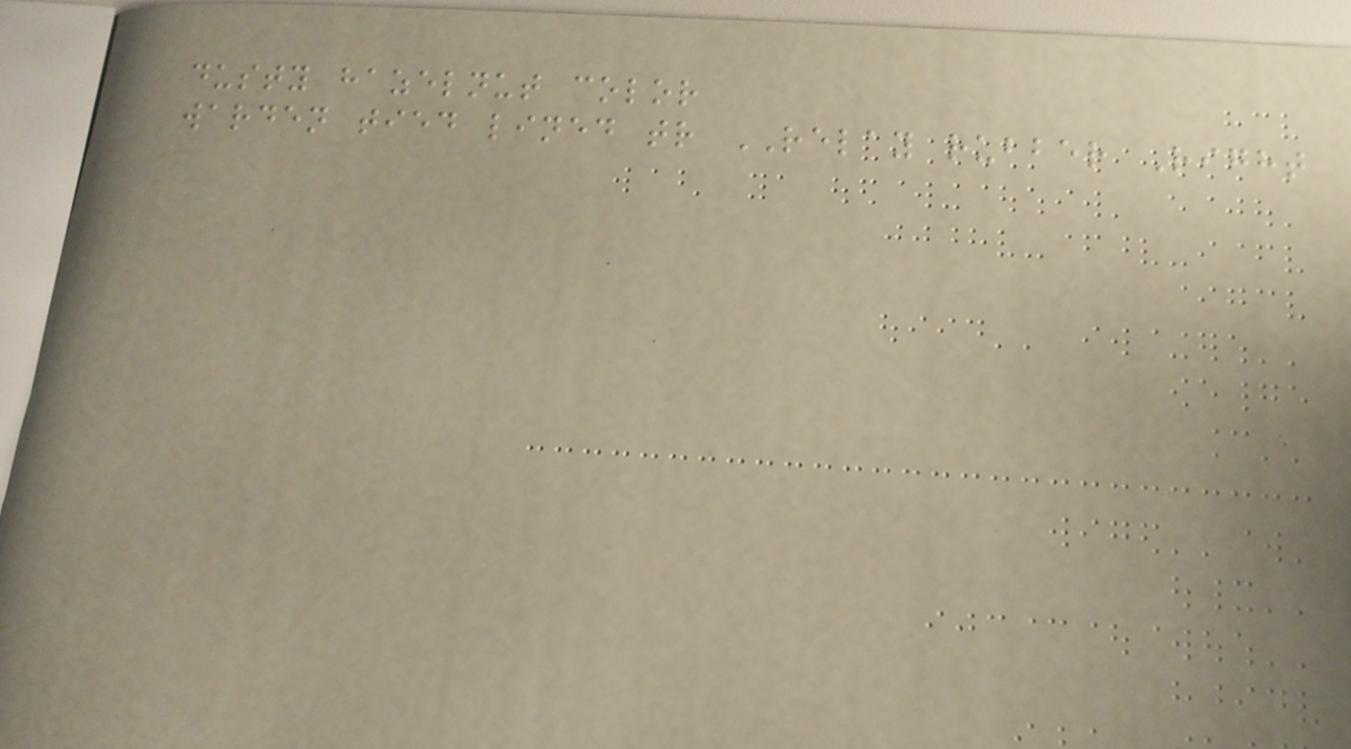dusty hazelnut color
warden tied lined tr RELAY rubber Right
